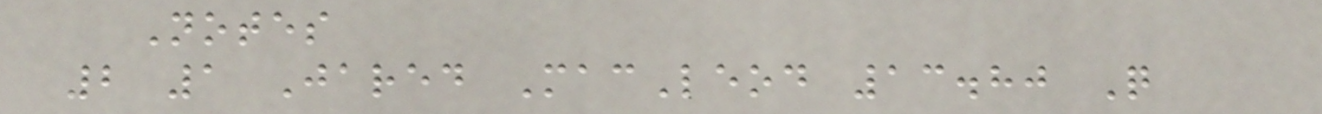Notes
2 1 Jared MacLeod 13.80 Q
